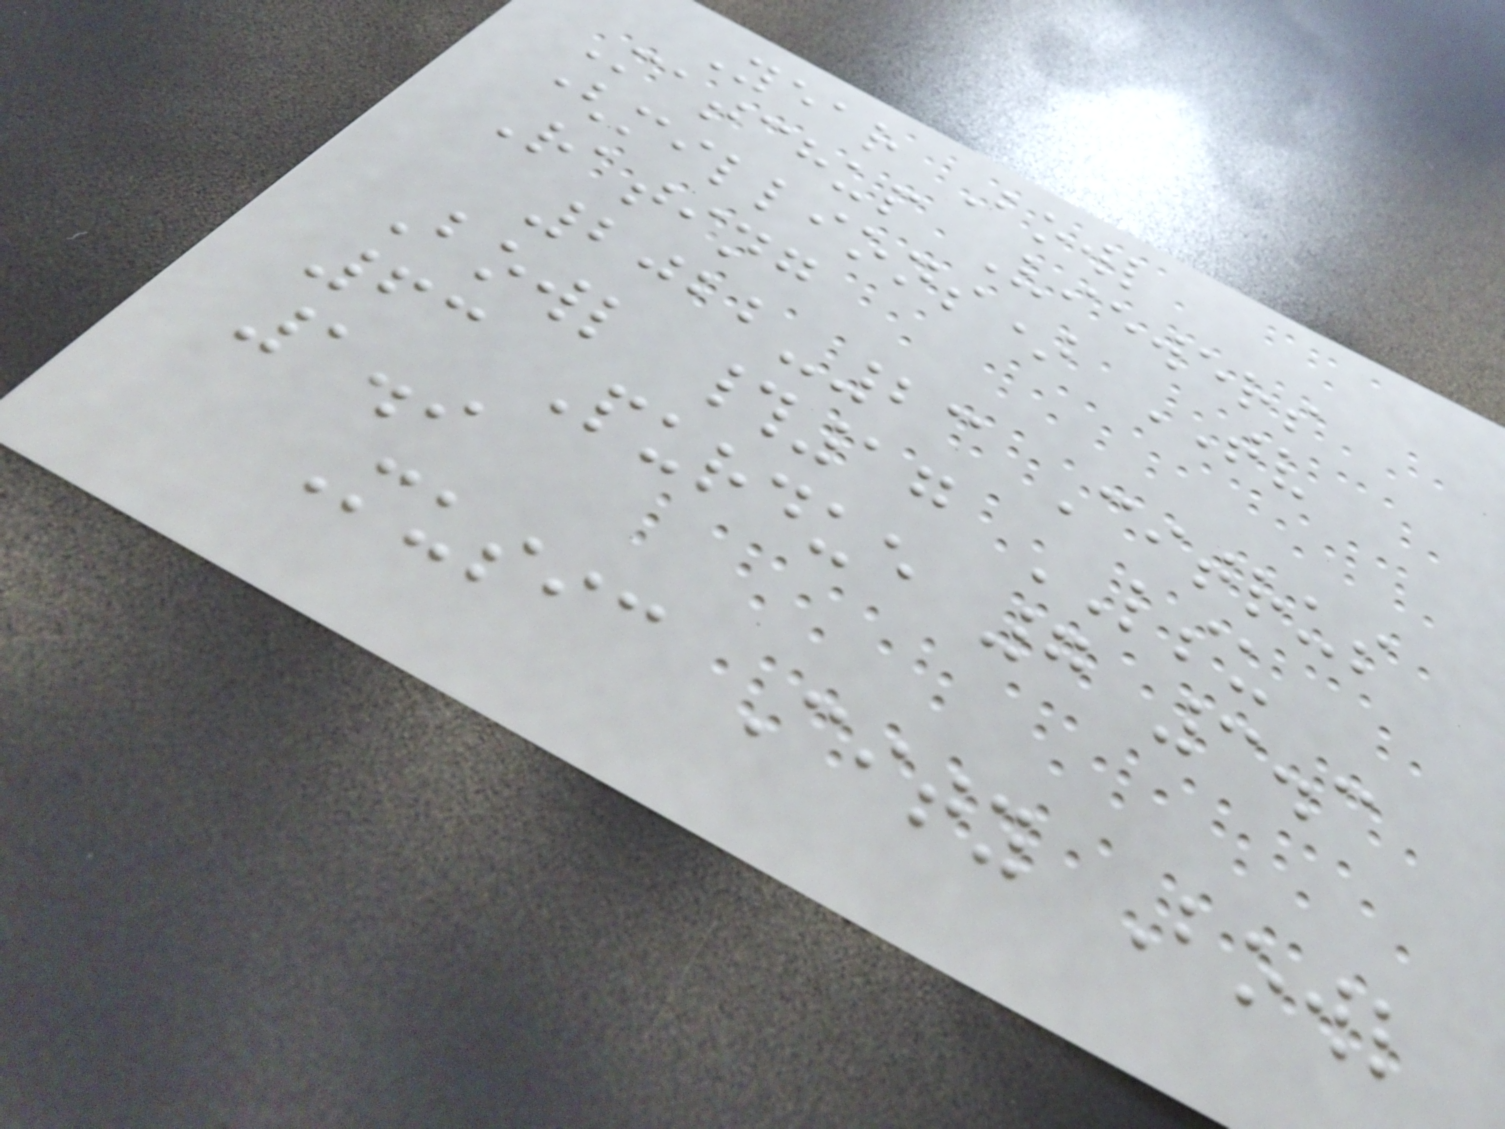Year Bowl
Matchup Viewers
(millions) TV
Rating
2022-23 Citrus
Bowl #17 LSU
63 Purdue 7 3.3
1.9
Music City Bowl
